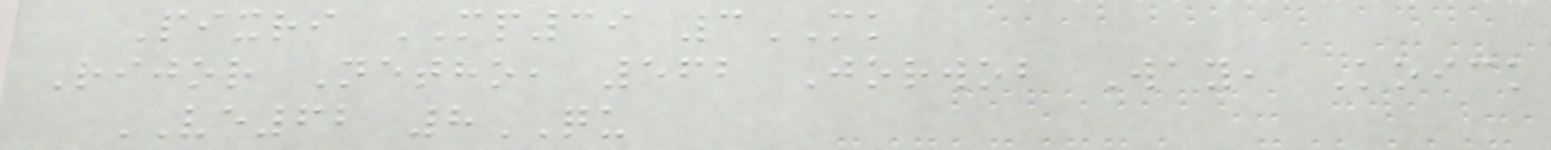Pixri MP39 3MK
Rijor Netho, 562 Jorwob Way, Koick
VE62 8QU
